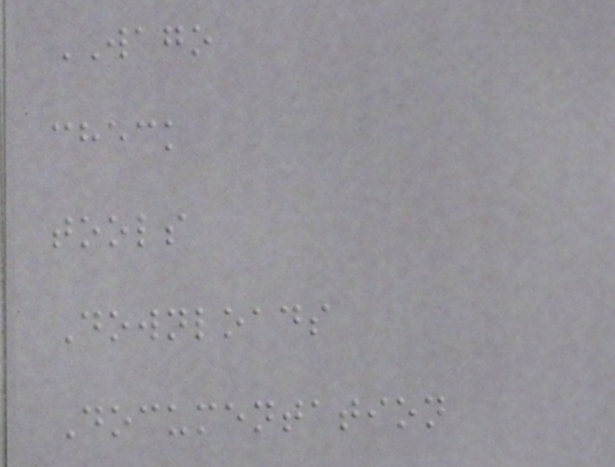WAGO
check
tools
Downloads
Documentation
